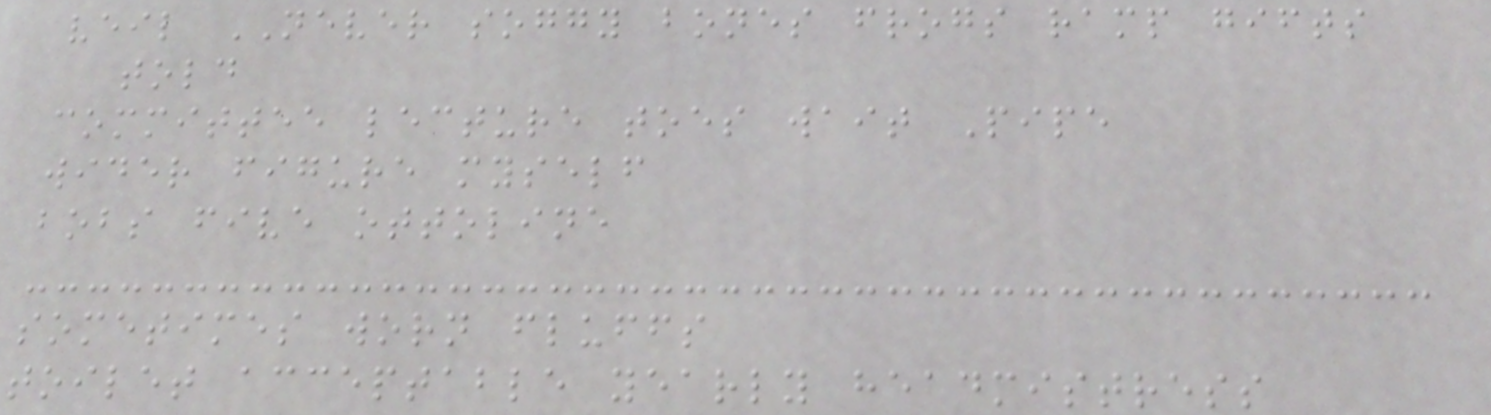veil NEVER soggy bones frogs ramp gifts
told
committee lecture toes wait Pipe
wider figure myself
bobs five ottoline
sometimes worn fluffs
toilet acceptable yearly headmistress
